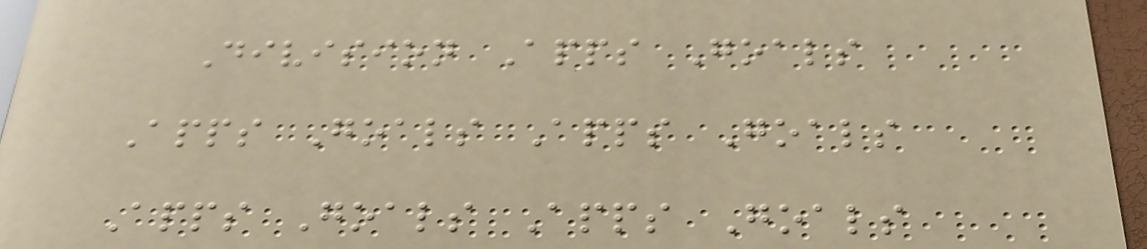Division Apps Goals
Apps Goals Apps Goals
Apps Goals Apps Goals
